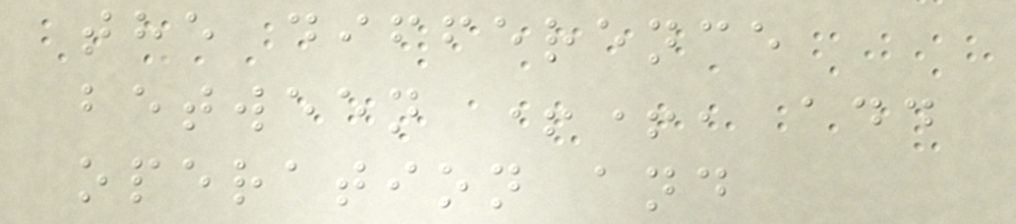the difference
between ++, add
operation and
